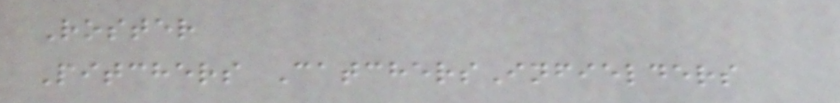Roster
Pitchers CatchersInfielders
